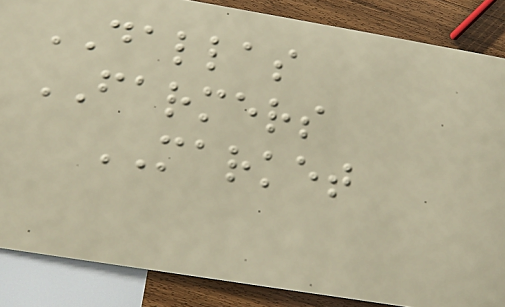DALLAS
FARMERS
MARKET
